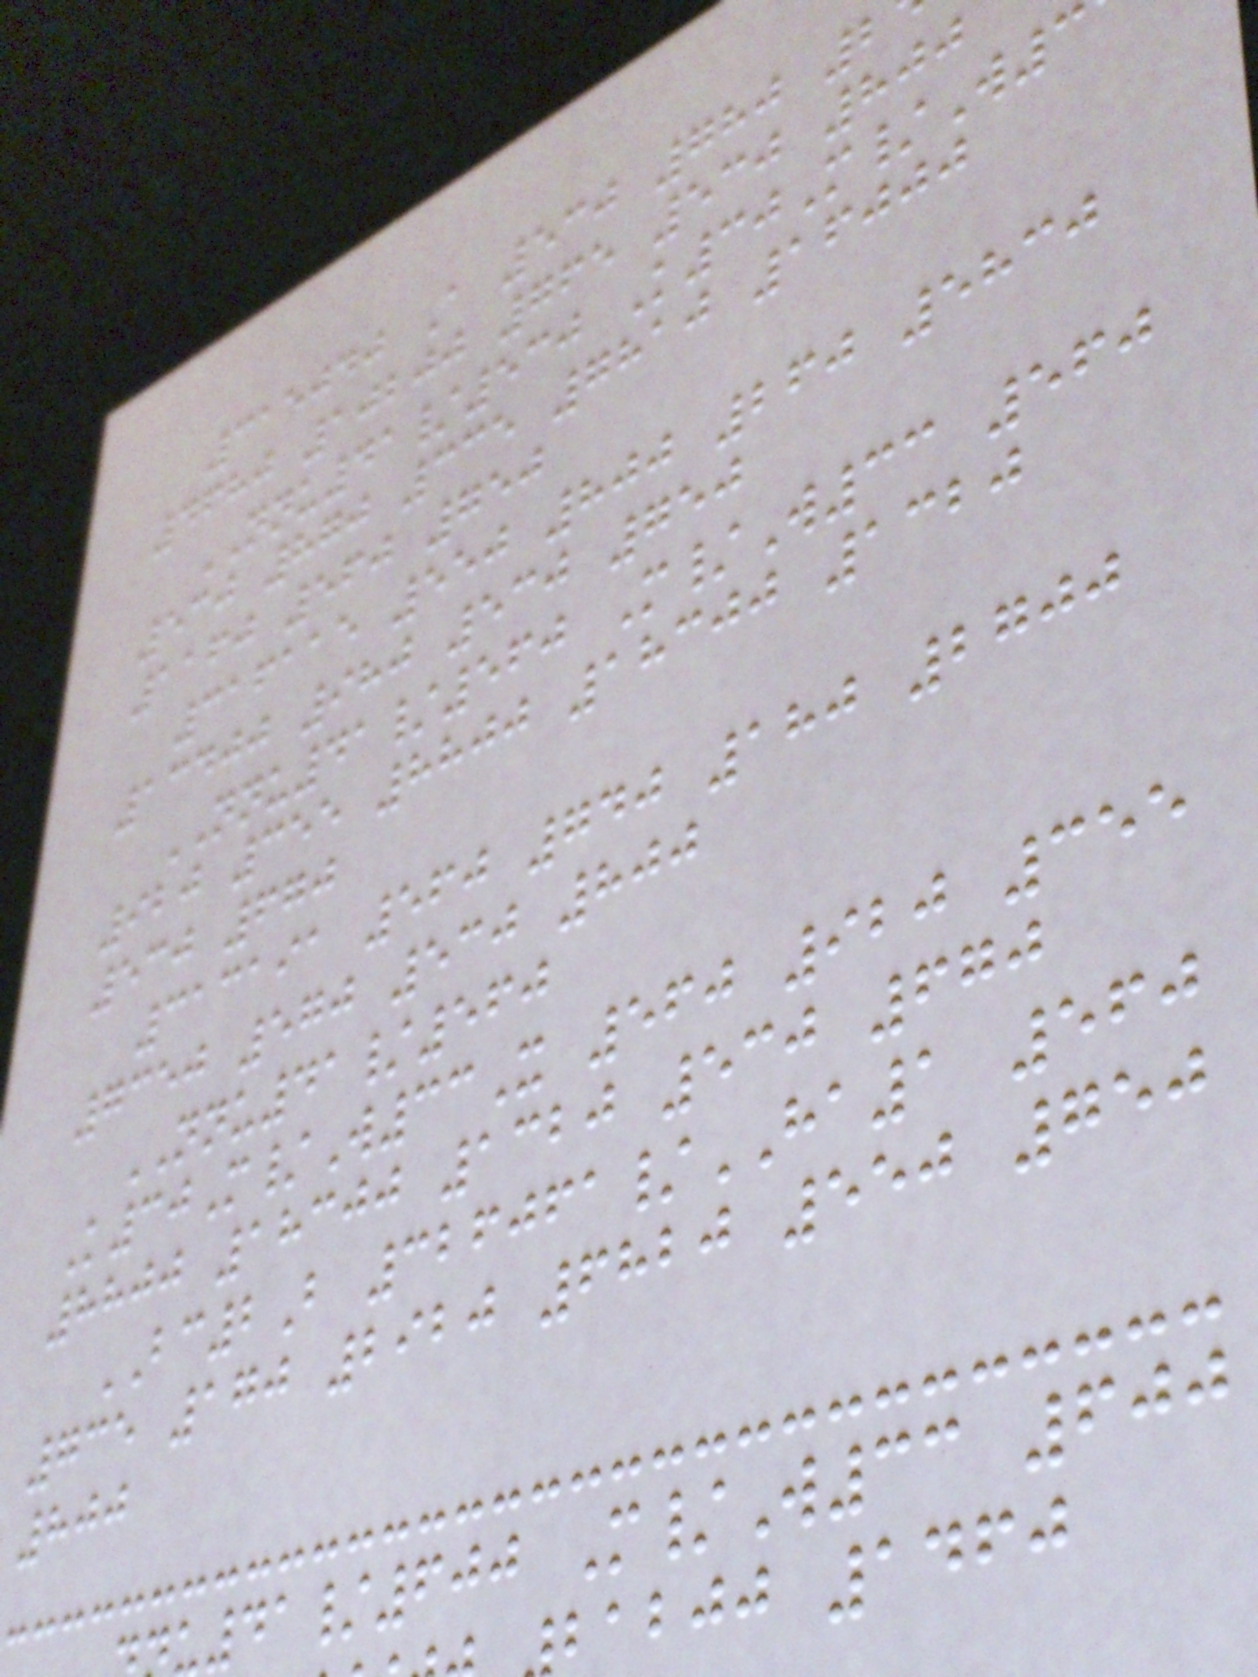315040 A 530 780 2
4680 10200 765 530 800
NNU41/530 K30M/W3
530 870 335 7810 16000
1160 560 750
316115 550 800 260 5830
13400 980 530 750
NNU41/560 M/W33 560
920 355 8800 18300 1320
530 670
313191 560 740 180 2700
7350 570 530 800
NNU41/560
K30M/W33X 560 920 355
8800 18300 1320 530 670
BC2B 326061/HA1 560
735 170 2920 6820 550 750
800
41/600 M/W33 600
abjj 1460
